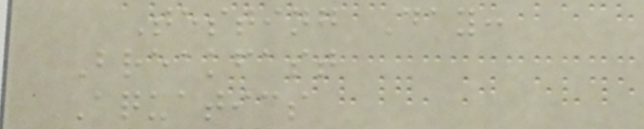Testing Day:
Breakfast
Aquatics
